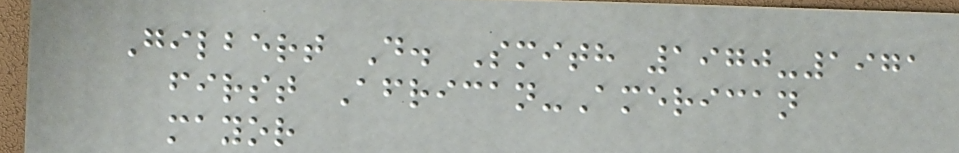Gilbert D. Smith 1970-1971
first African-American
mayor
